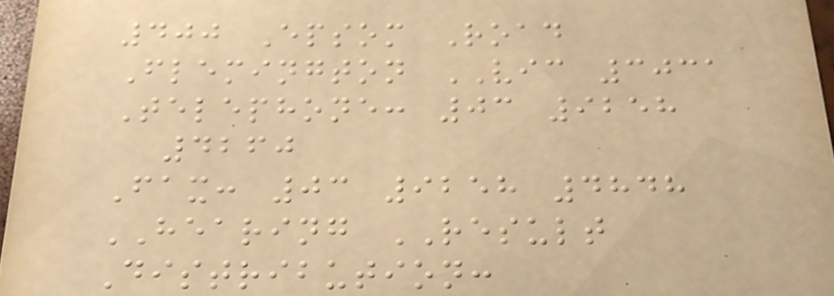400 Epsom Road
Flemington VIC 3031
Telephone: 03 9258
4260
Fax: 03 9258 4848
HEARING RESULT
Distribution:
